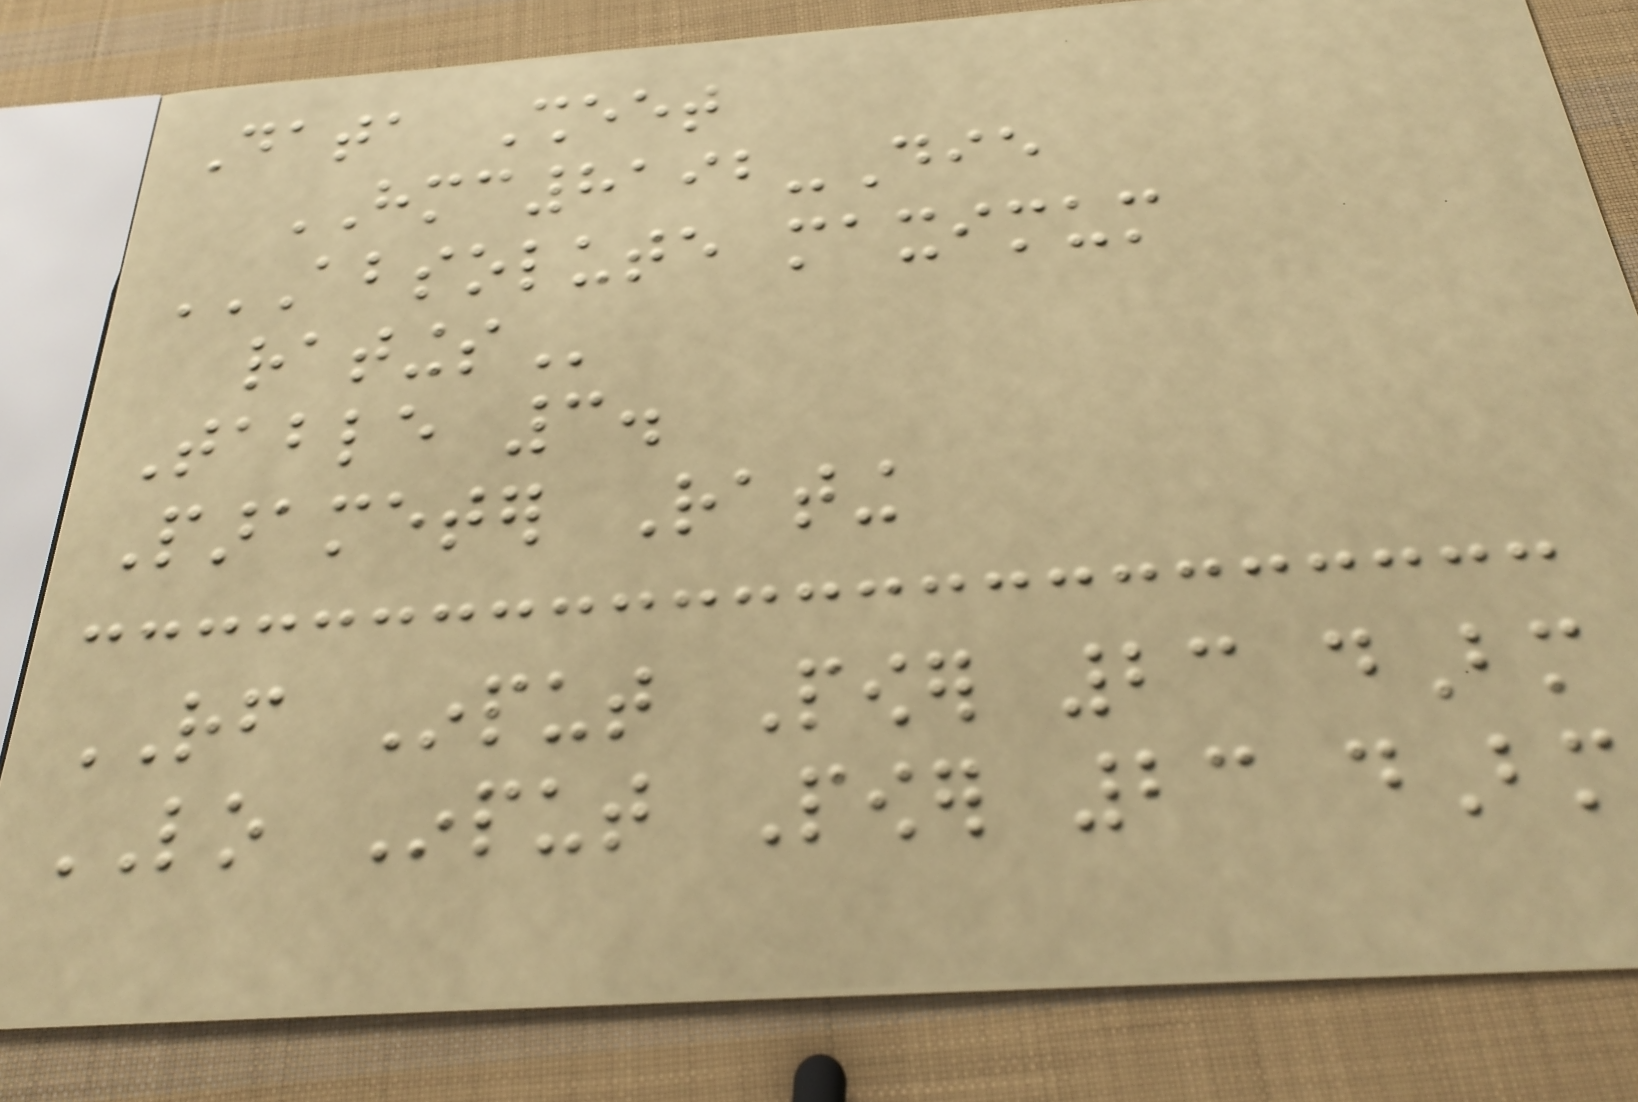Data Sheet
HMC8192-Die
ABSOLUTE MAXIMUM
RATINGS
Table 3.
Parameter Rating
RF Input Power 23 dBm
LO Input Power 23 dBm
